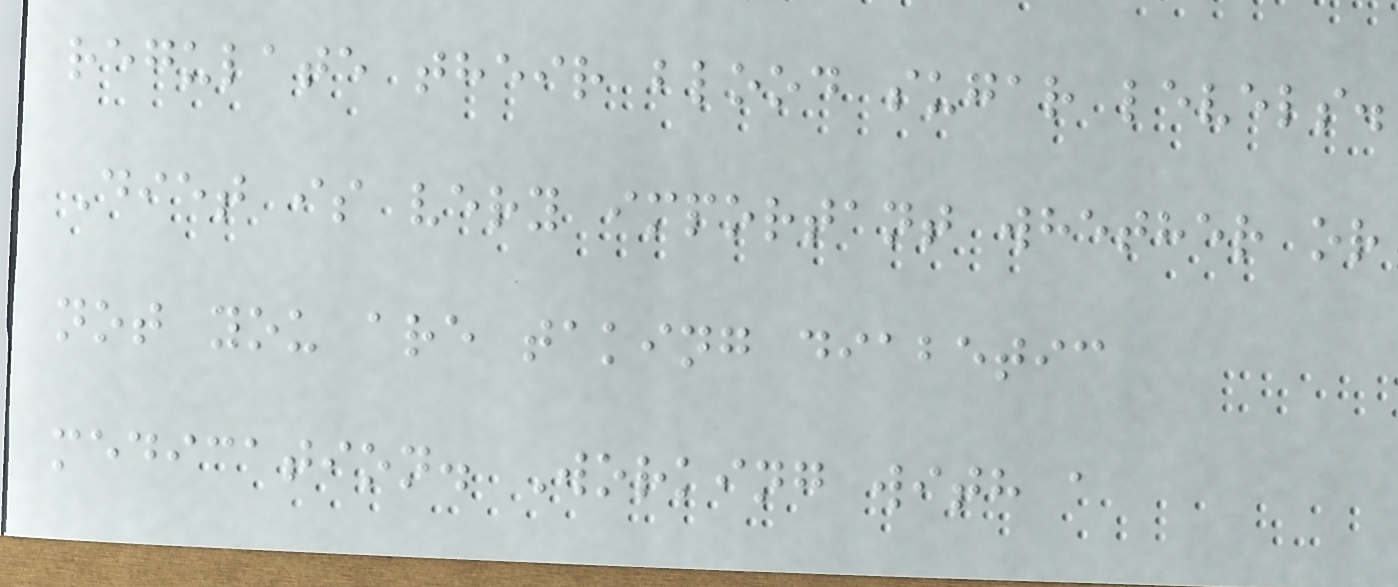regulate their blood sugar levels.
Diet is very important whether or
not you are taking diabetic
medication. Working with a
